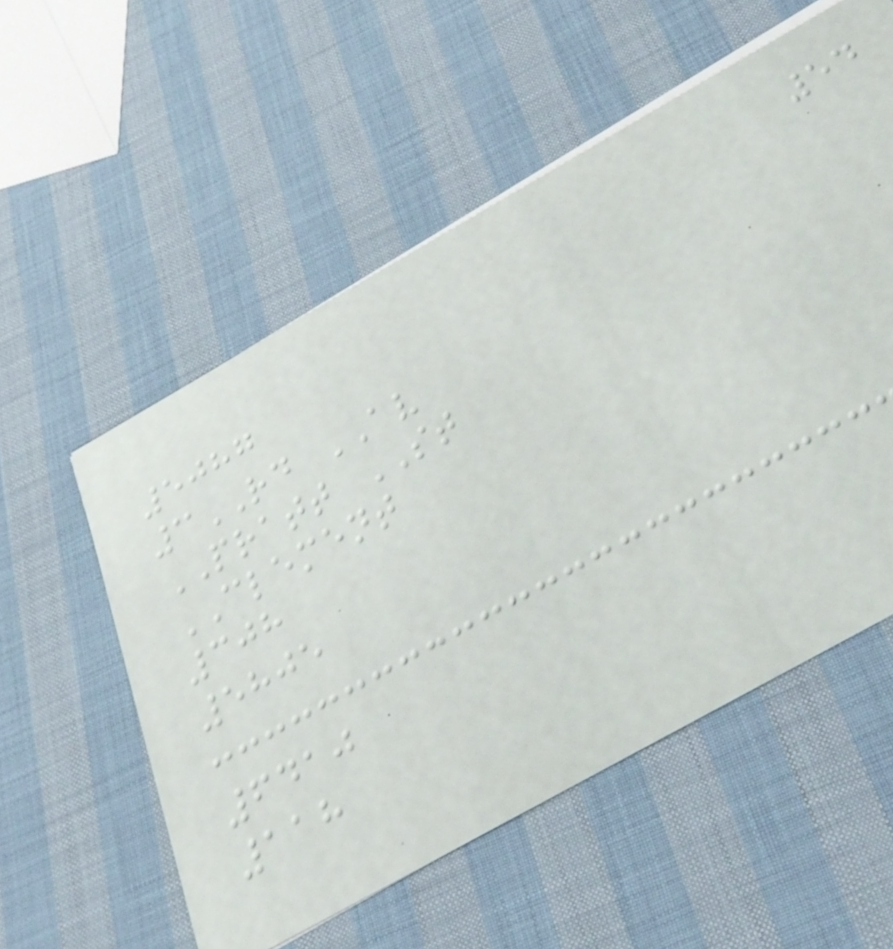54
5087
3RD AV
PRATT ST
CLEMENT
308
5805
6410
118
